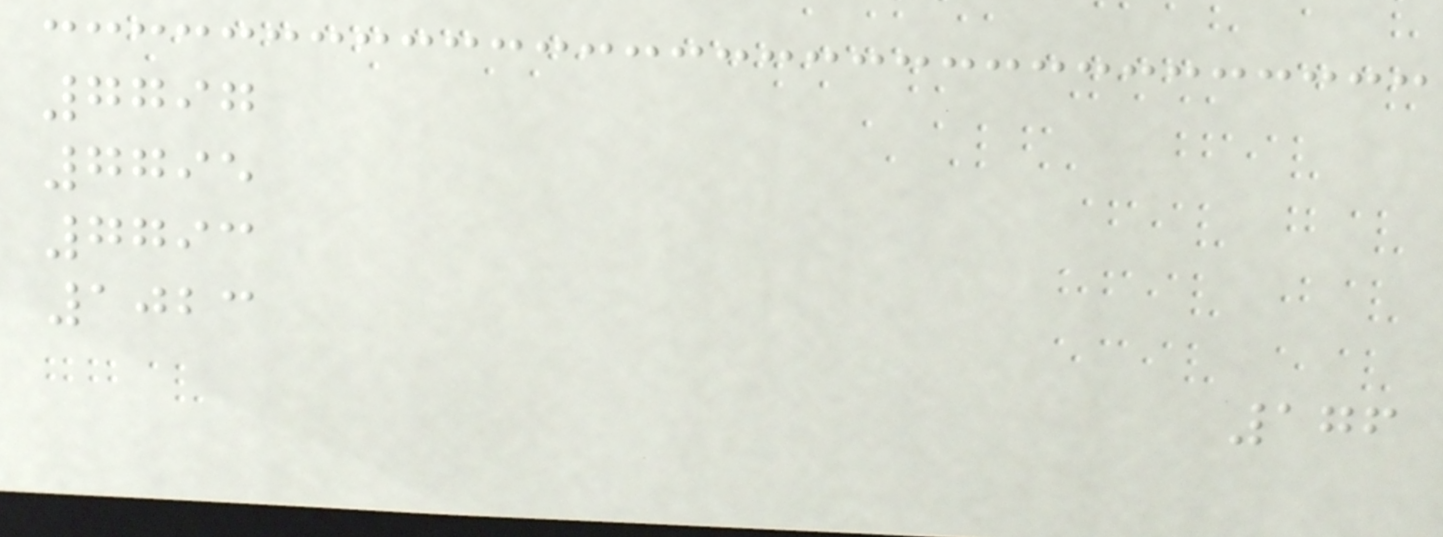7797
7795
7793
1023
176
